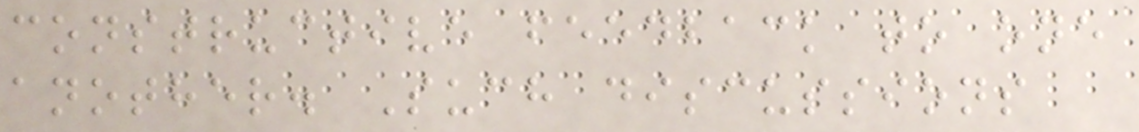constructive feedback to one
another. Such discussions
